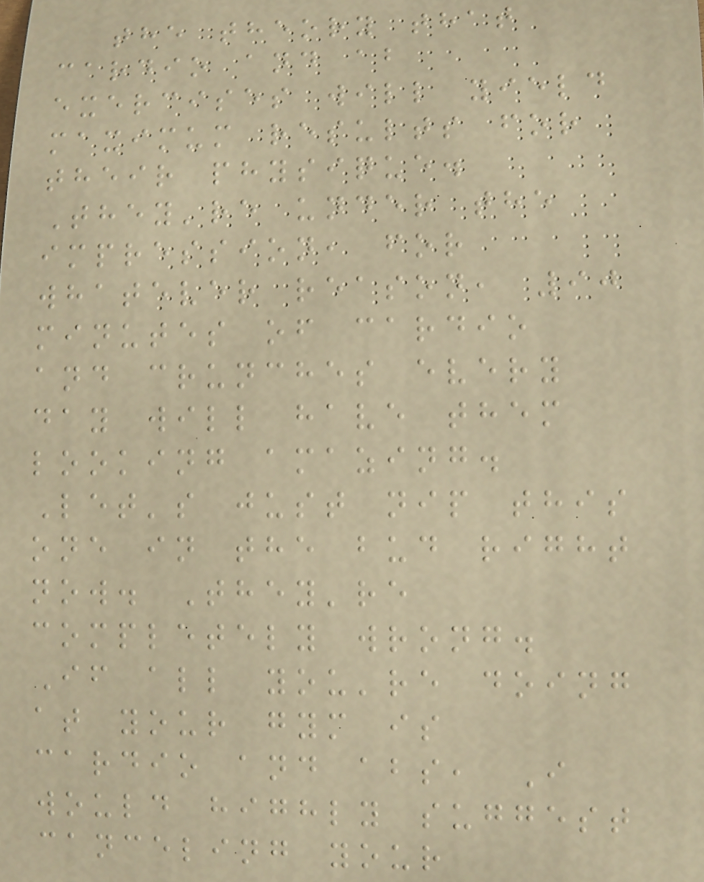the theory that
cardio and ab
exercises will yield
maximum results for
their physique.
They're under the
impression, for
whatever reason, 90
minutes of cardio
and crunches every
day will have them
looking amazing.
Let's just nip this
one in the bud right
now. They're
completely wrong.
If all you're doing
at your gym is
cardio and abs, I
would highly suggest
canceling your
